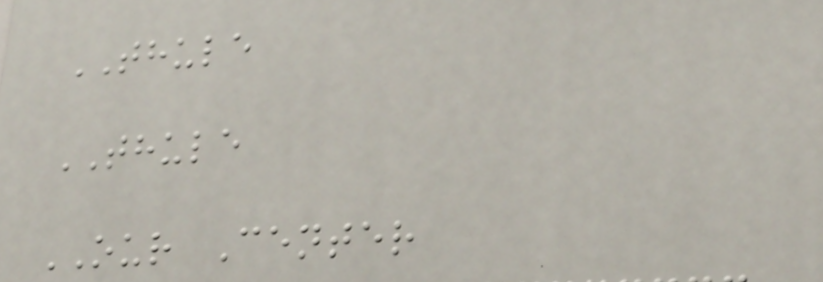THULE
THULE
OUR Center
